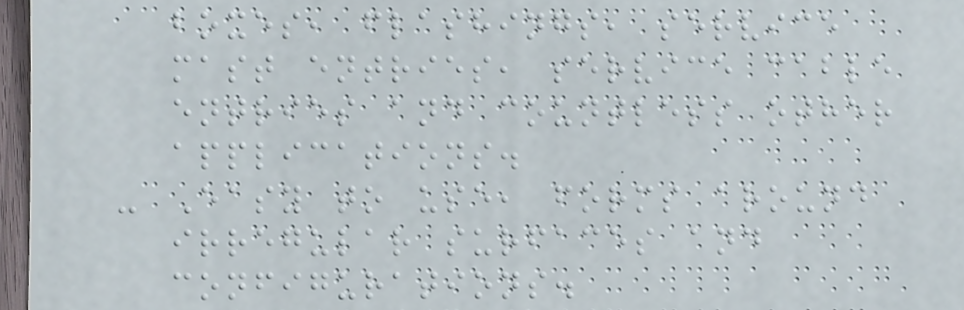boxes, flashings, service
mast entries, service cable
entries and countless other
applications.
- Easy to use, forms around
irregular surfaces and
configurations.
